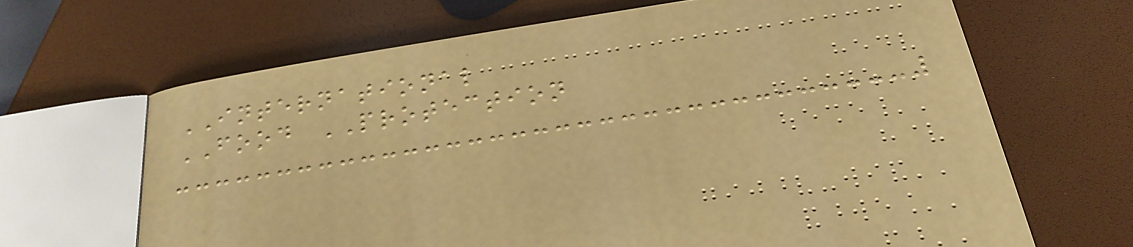INTERNATIONAL
FOOD PROTECTION
